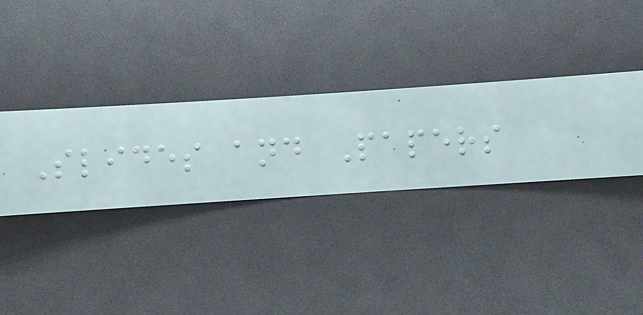Slides and Papers
